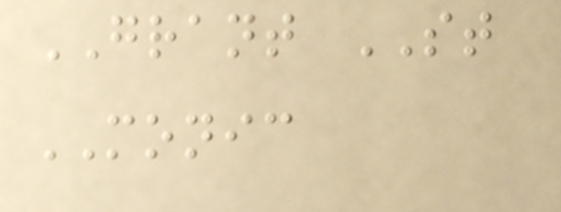GRANT ST
MONIC
